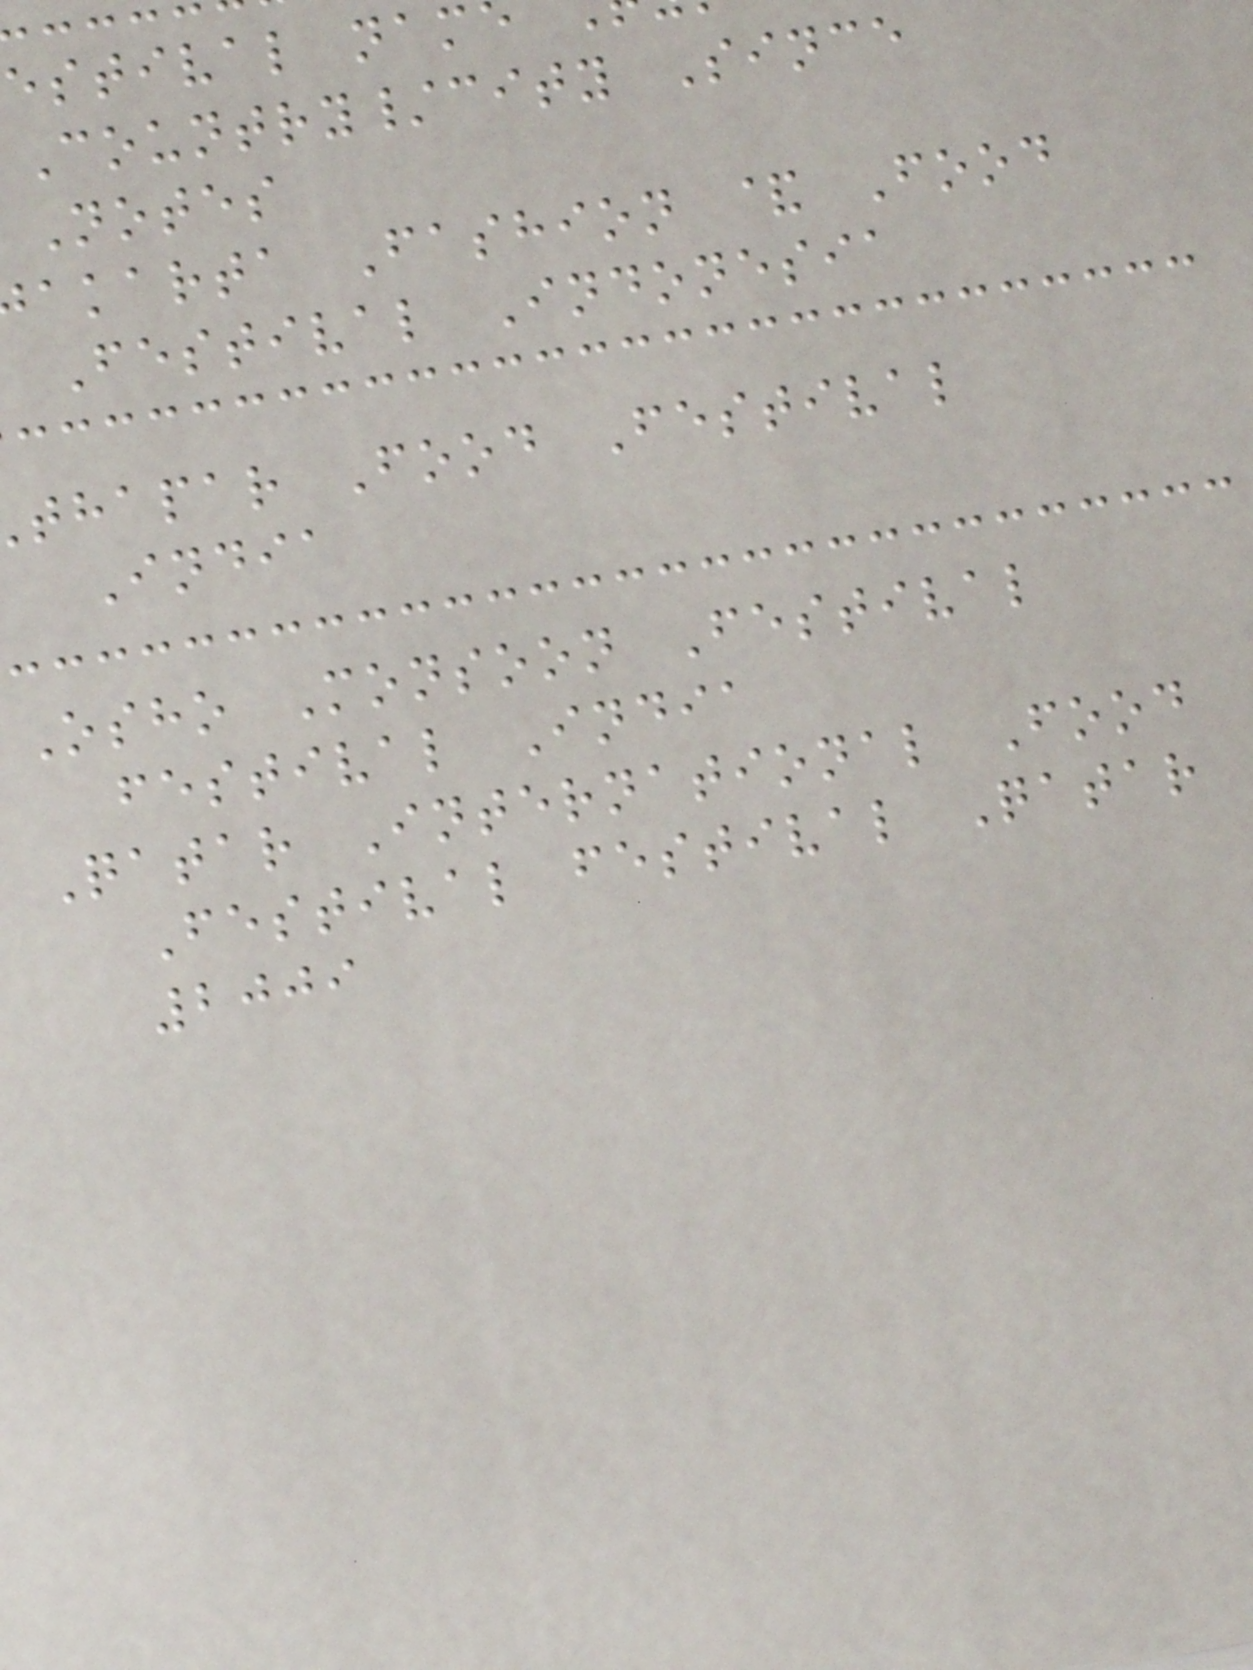estival nam
Country/city Since
Notes
akarta Fashion & Food
Festival Indonesia
thapar Food Festival
India
Osho Monsoon Festival
festival India
Qatar International Food
Festival festival Qatar
2009
